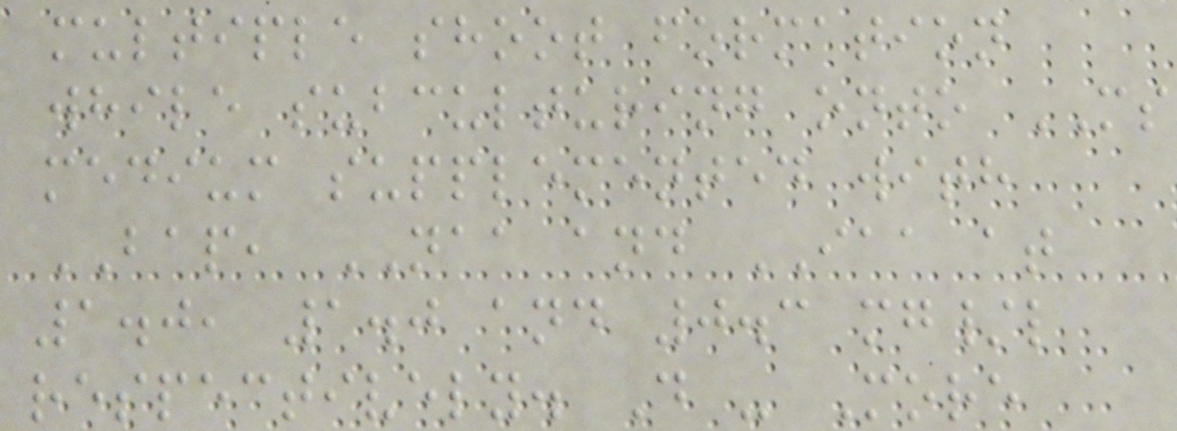multiple shoot formation
while subculturing onto MS
medium supplemented with
BAP, NAA and IAA at
1.0, 1.0 and 0.3 mg/l
respectively. D - More
